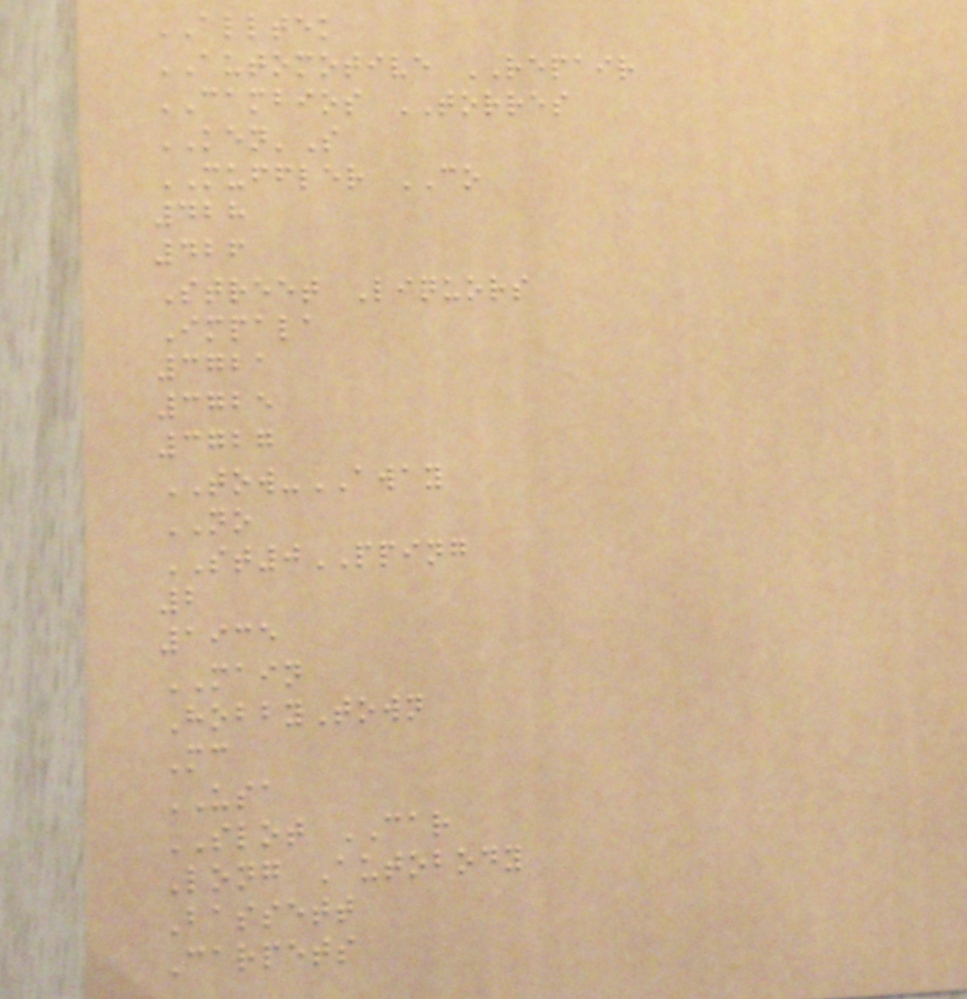ALLTEK
AUTOMOTIVE REPAIR
CAMBIOS TORRES
KEN'S
MUFFLER CO
428
426
Street Liquors
Impala
3721
3725
3727
TOW-AWAY
NO
ST0PPING
2
1935
MAIN
HobbyTown
Mc
USA
SLOT CAR
Long Autobody
Bassett
Carpets
